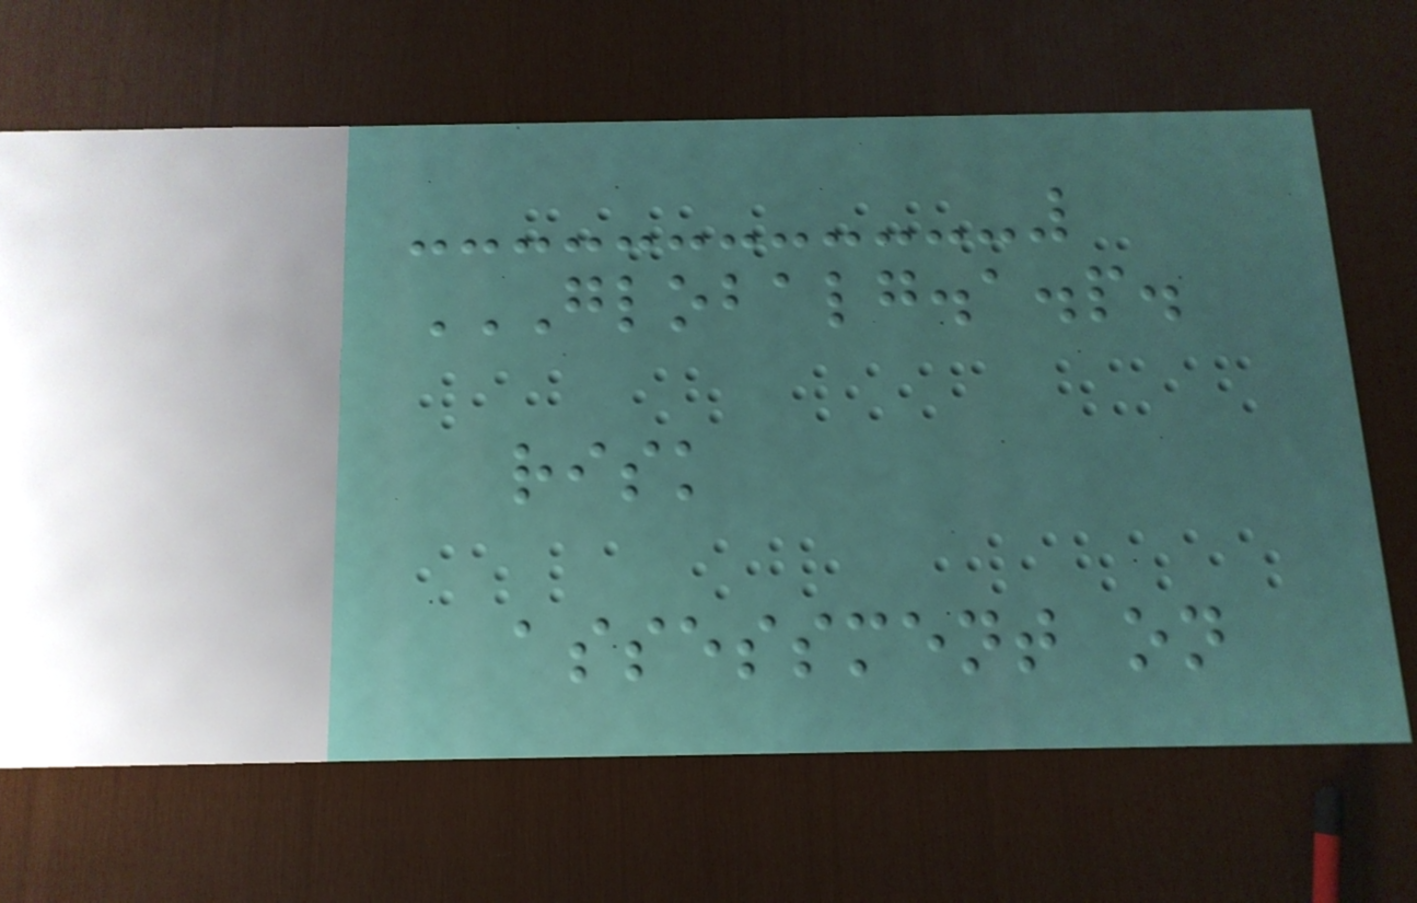GLOBALG.A.P.
RISK
ASSESSMENT ON
